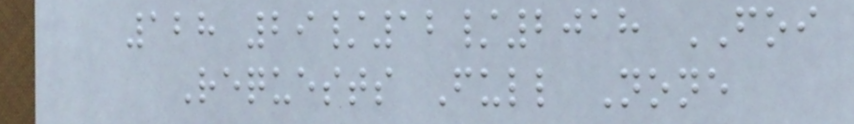128 29/12/2018 FOI
Requests Full None
